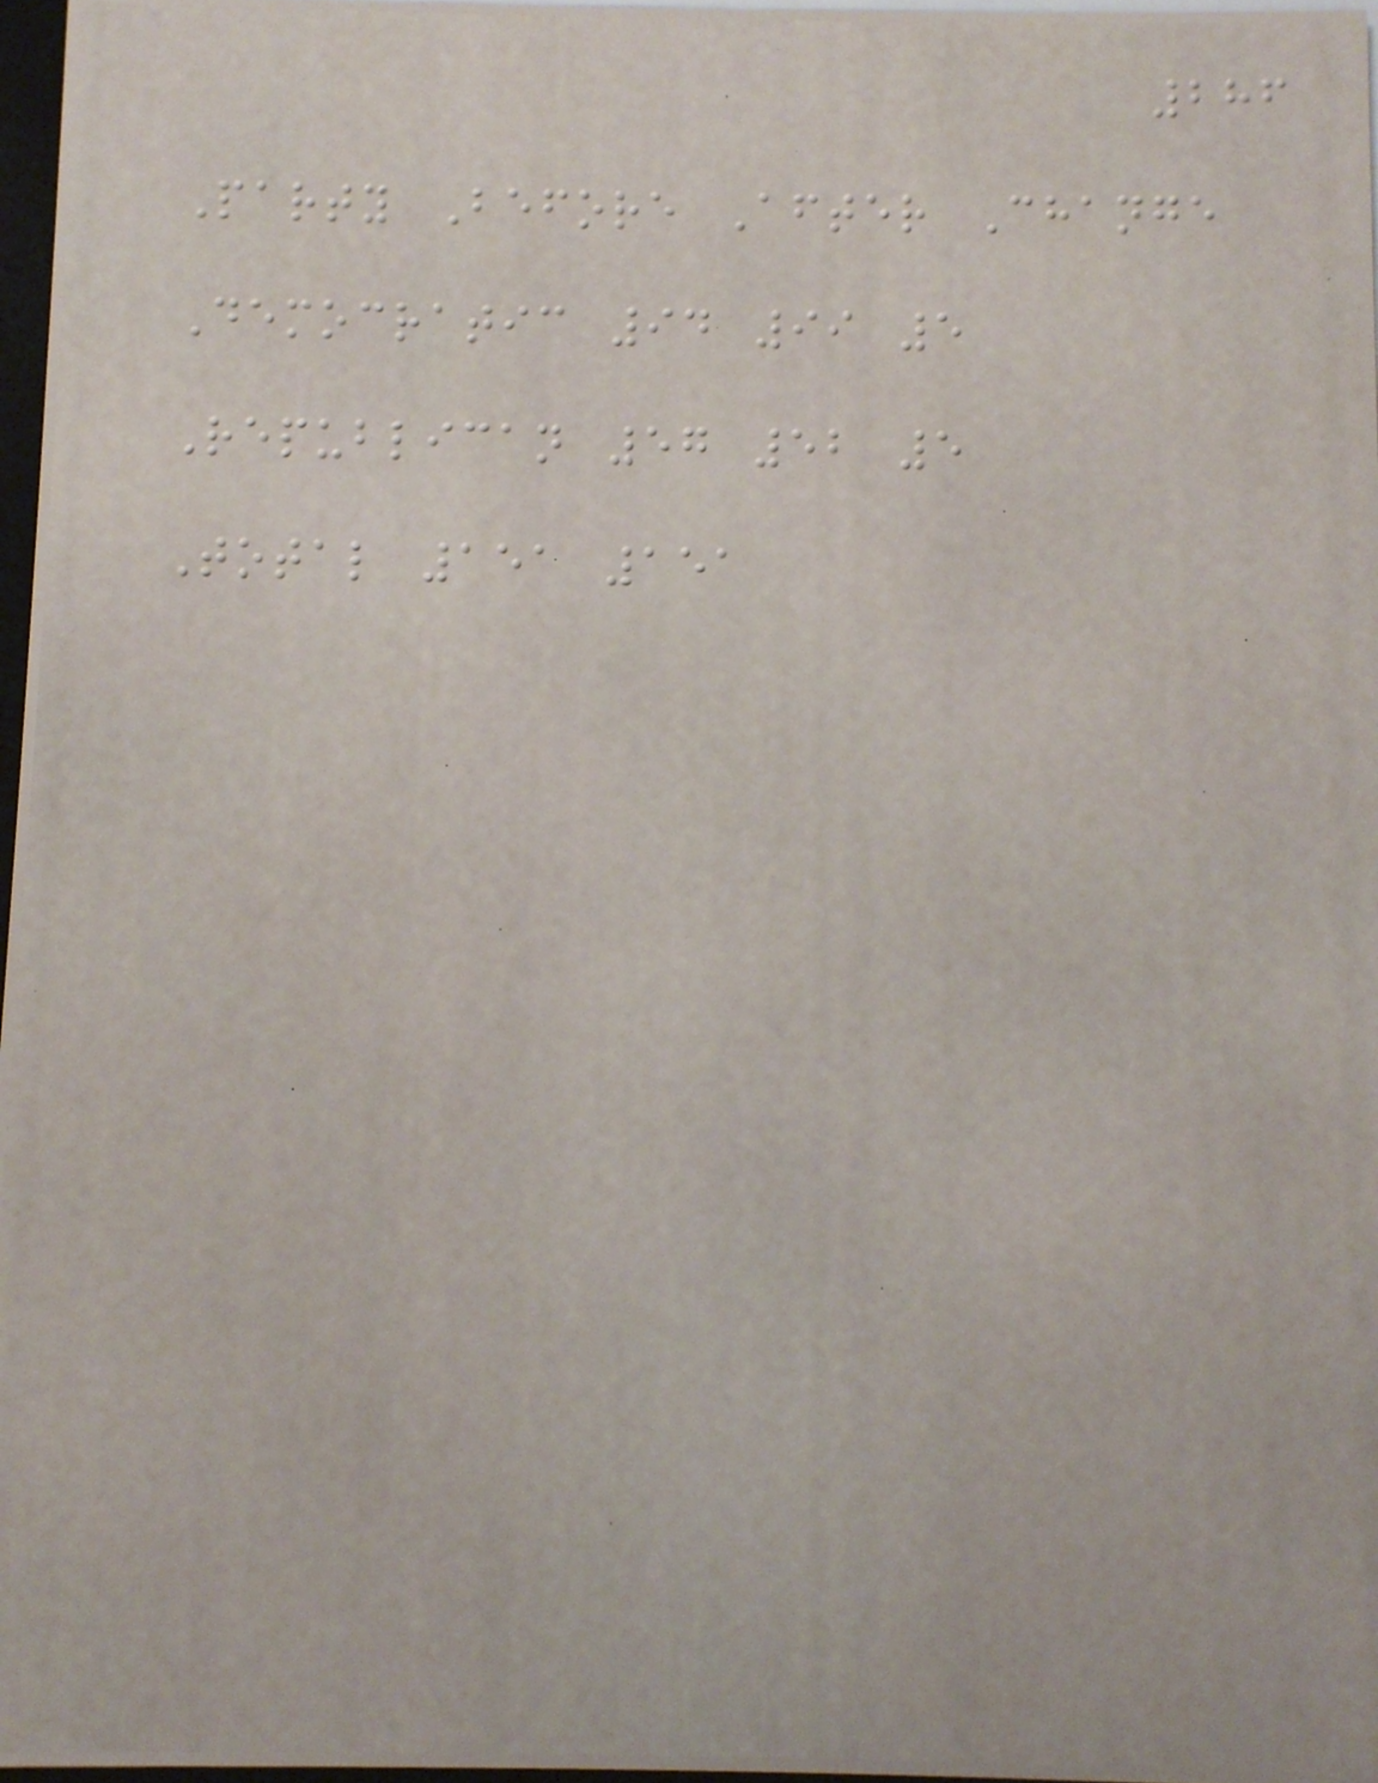286
Party Before After Change
Democratic 94 99 5
Republican 57 52 5
Total 151 151
